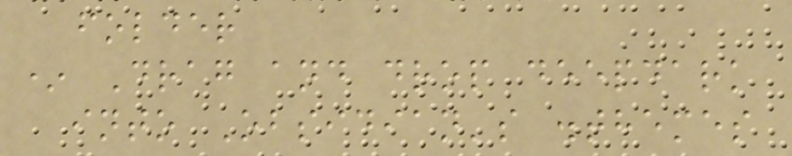folder
* Drag and drop deepdark
into Obsidian's .themes
